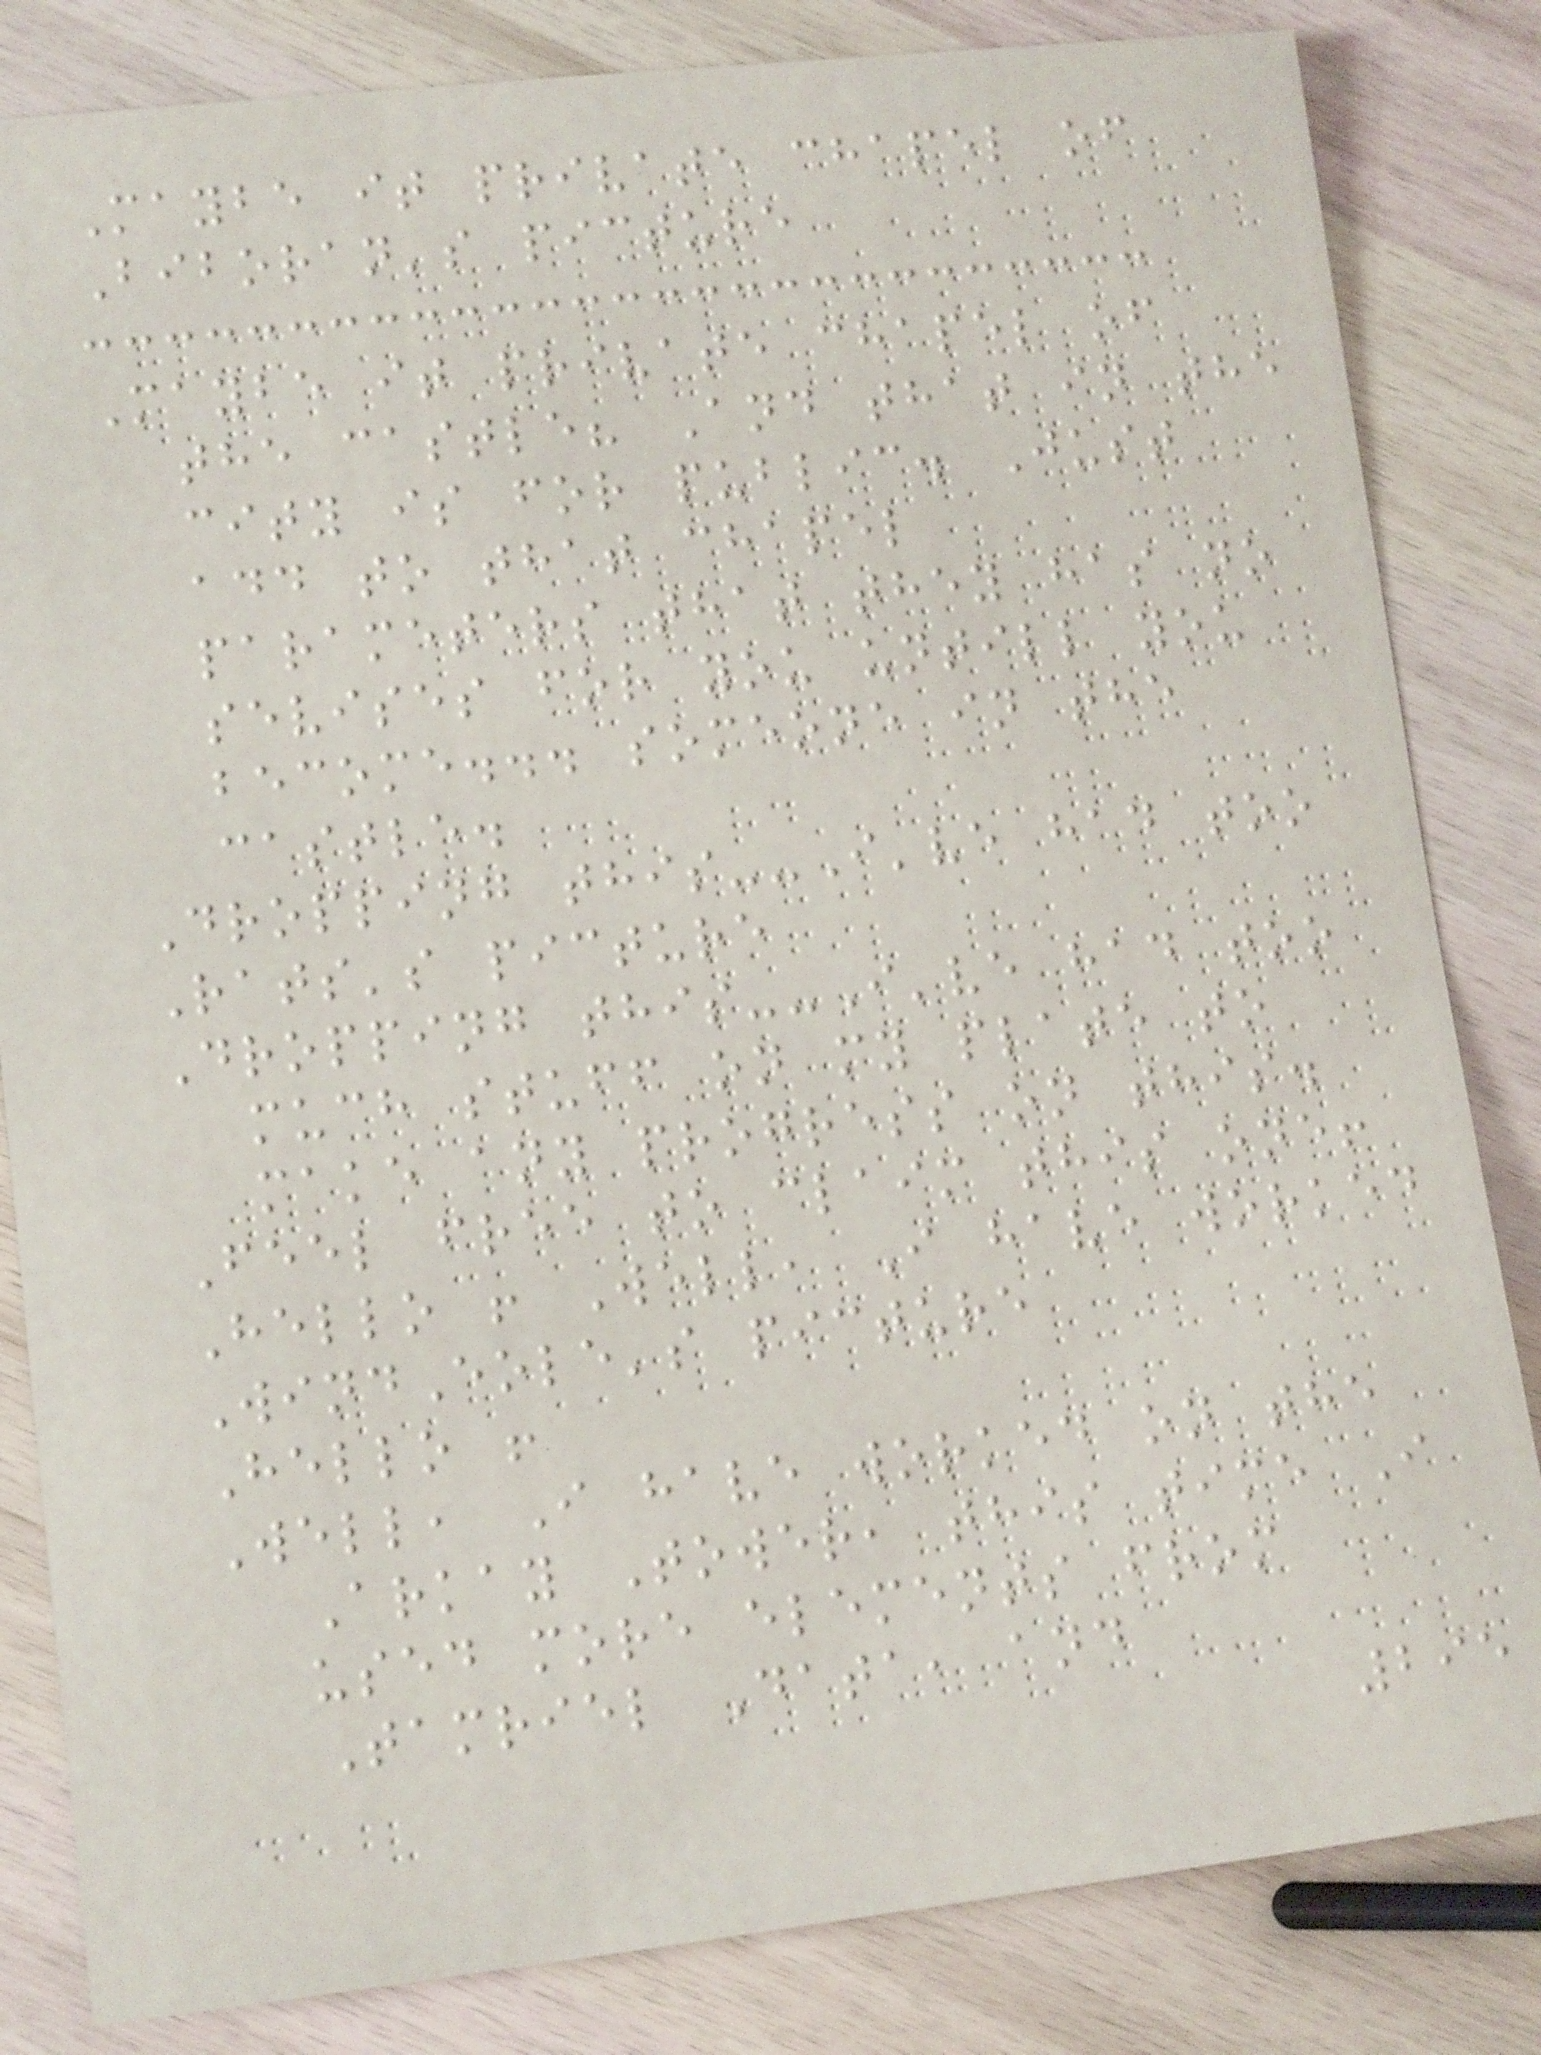Maybe it private chapel of
Biboran's picture
Maybe it private chapel of
the castle? And that in the
city is for public. Just
add to that chapel
parameters that they has no
sevises for you untill you
become... someone in the
castle.
Dropping this--I've had too
Rats's picture
Dropping this--I've had too
much stuff on my plate to
make any progress on this.
Feel free to claim this one!
Hello ! Well, I have worked
WindEole's picture
Hello !
Well, I have worked on the
Arkay Tower, this time I
used more elements from
Tamriel Data, and
295
